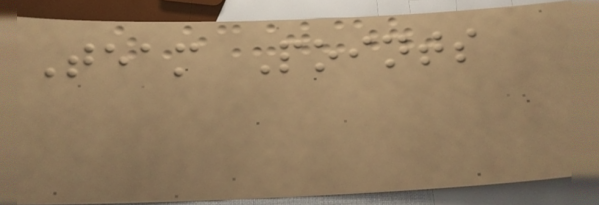Team Points
